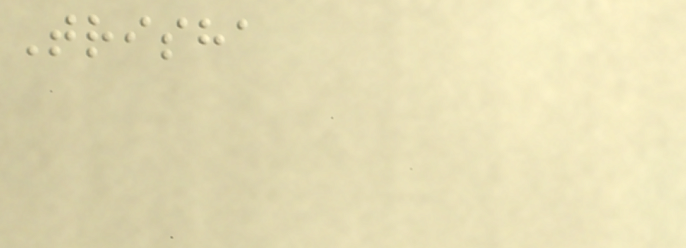Trisha
